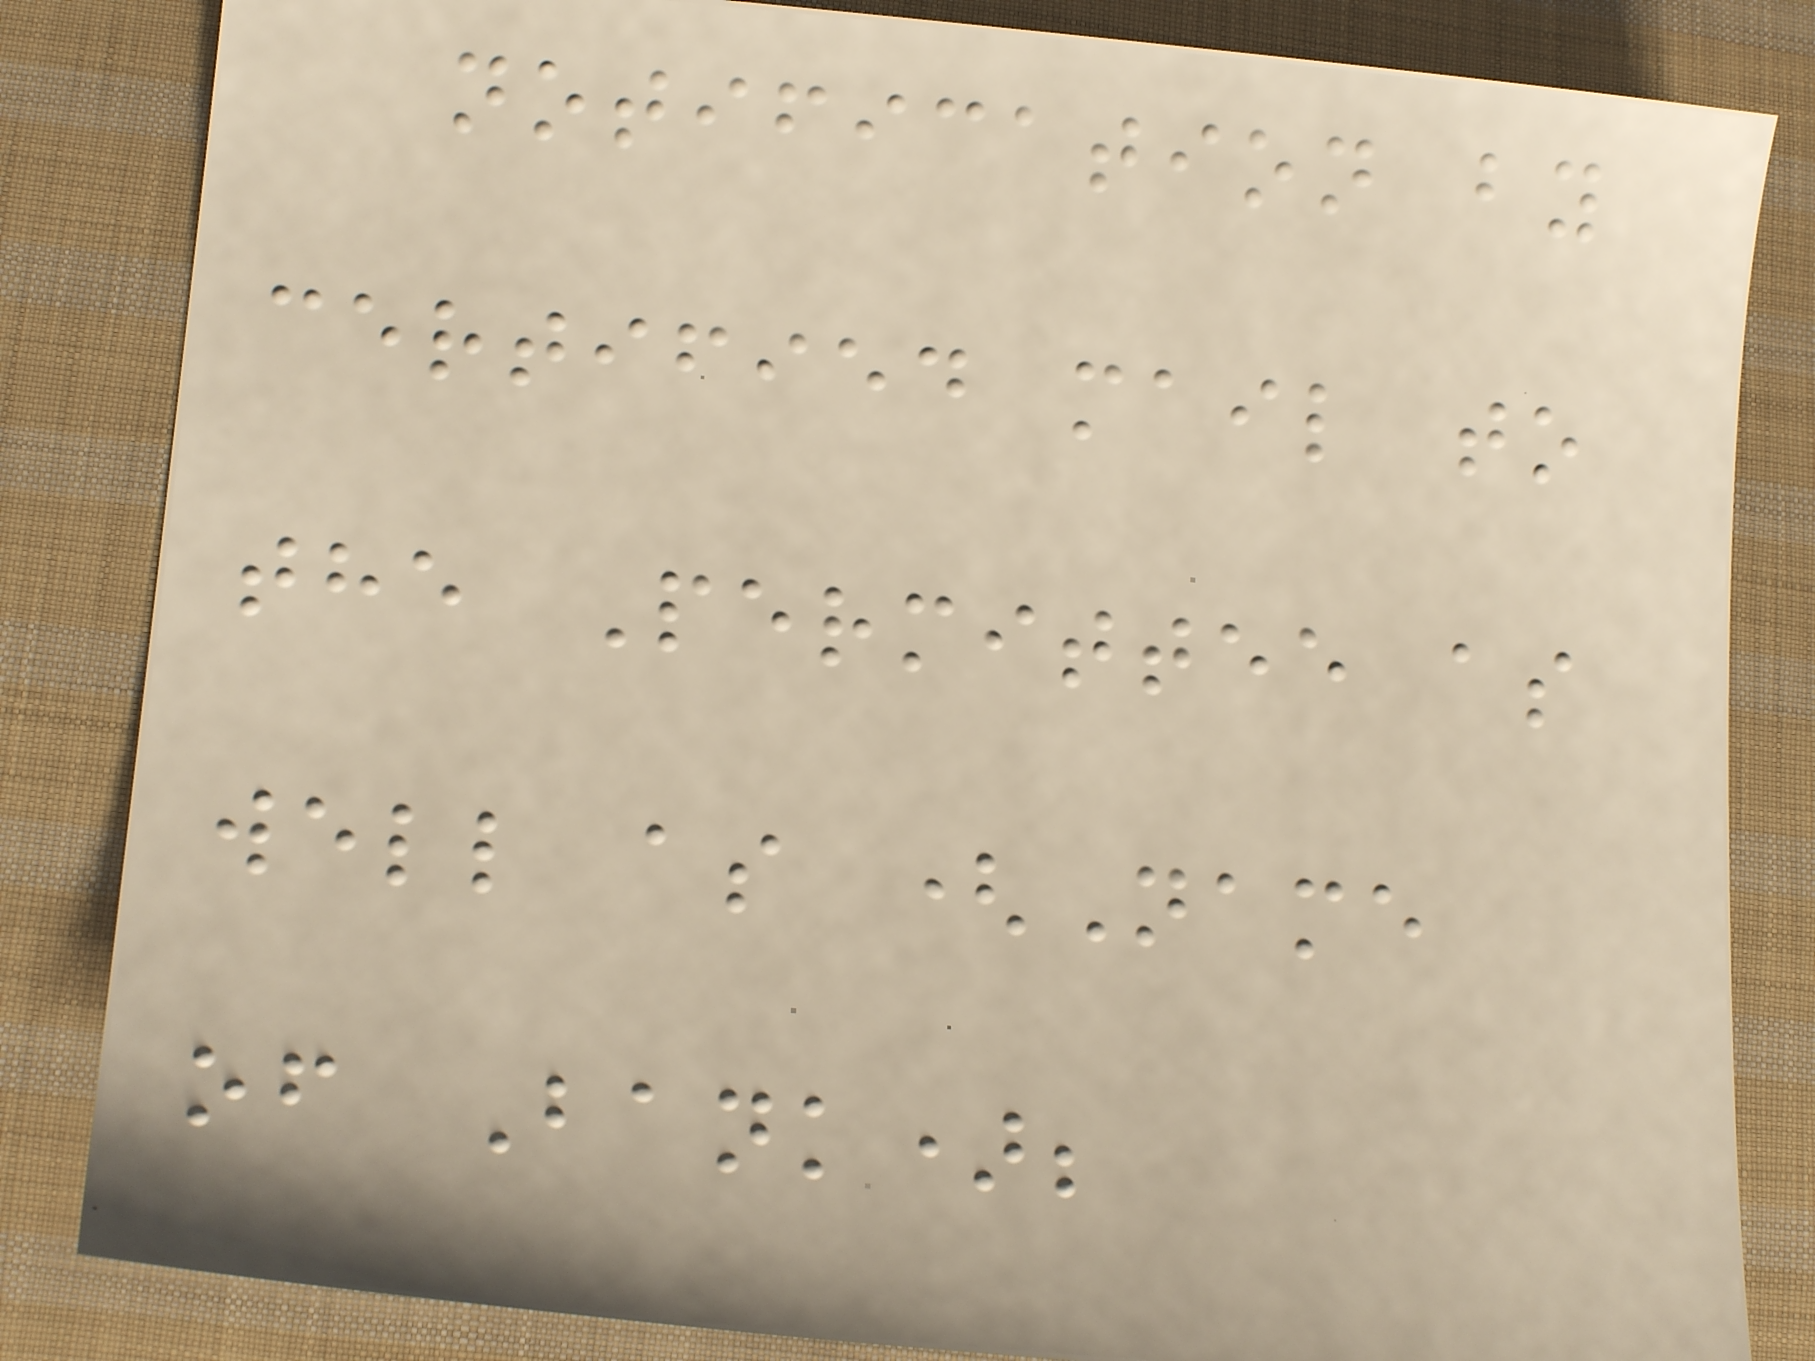notification by
certified mail to
the Permittee as
well as (Name
of Bank);
